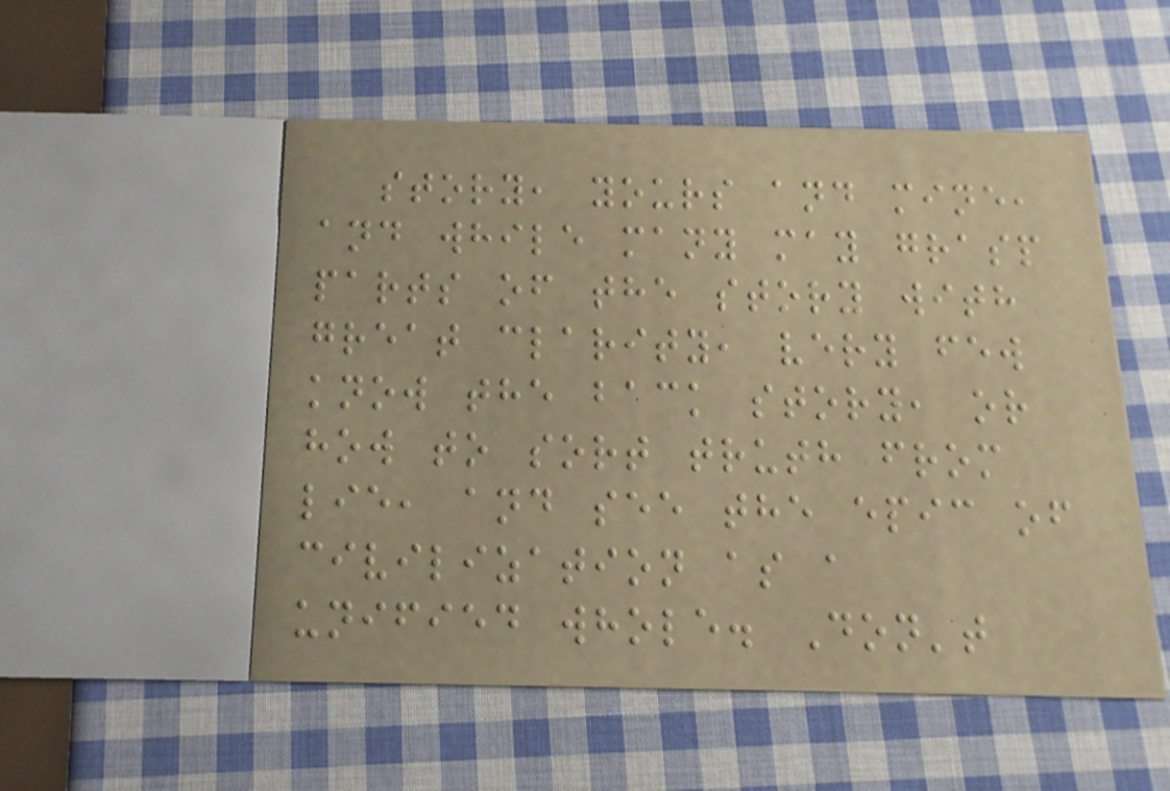story, yours and mine,
and while many may grasp
parts of the story with
great clarity, very few
know the back story, or
how to sort truth from
lie, and see the epic of
civilization as a
unified whole. Don't
